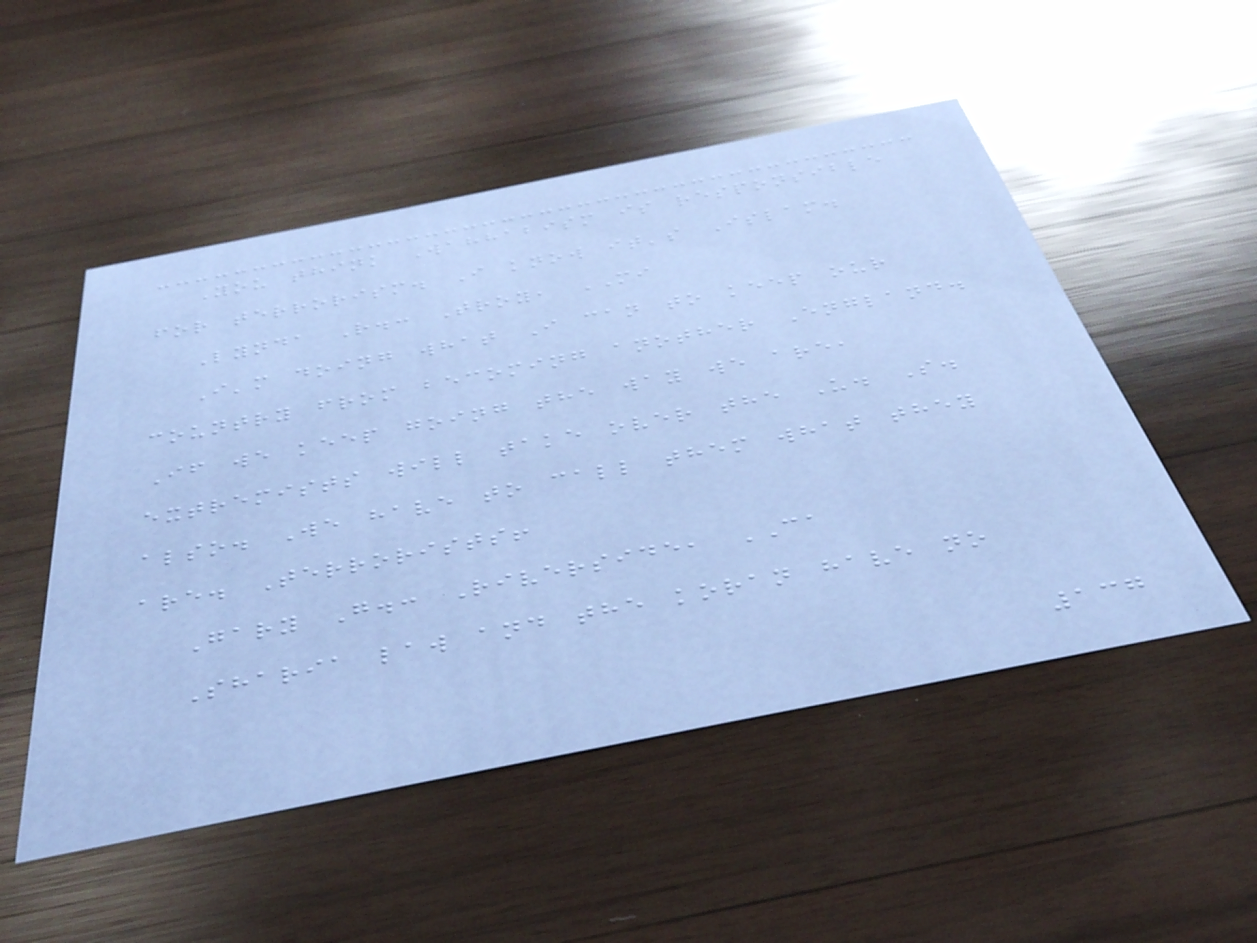You think Wahhabism is responsible
for terrorism. I know it's Islam.
Lynda R.: Troy, MI
I'm doing what I can to keep our
country from becoming another England.
If we keep going the way we are,
extremists will take over the U. S.
also. We have to call them what they
are. Terrorists!
Gary G.: Riverside, CA
Sharia law and the koran have no
137
